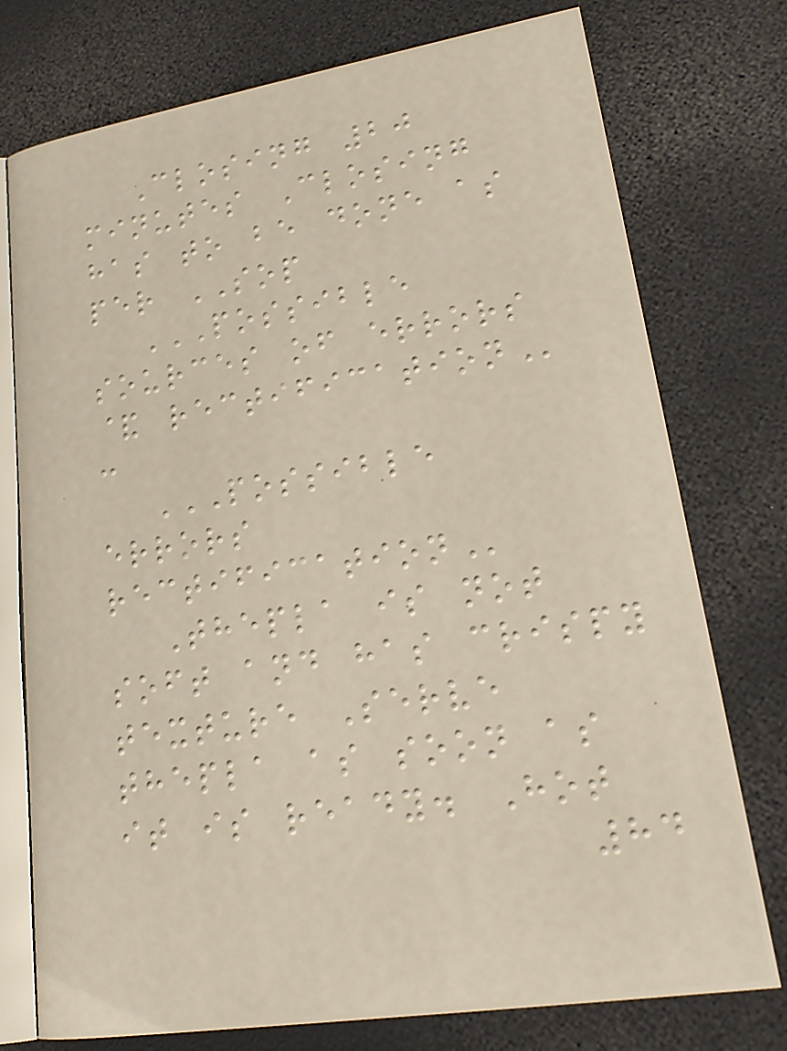Closing 20
minutes Closing
has to be done as
per SOP
POSSIBLE
SOURCES OF ERRORS
& RECTIFICATION
:
POSSIBLE
ERRORS
RECTIFICATION
Thepla is not
soft and has crispy
texture Serve
thepla as soon as
it is ready. Hot
84
